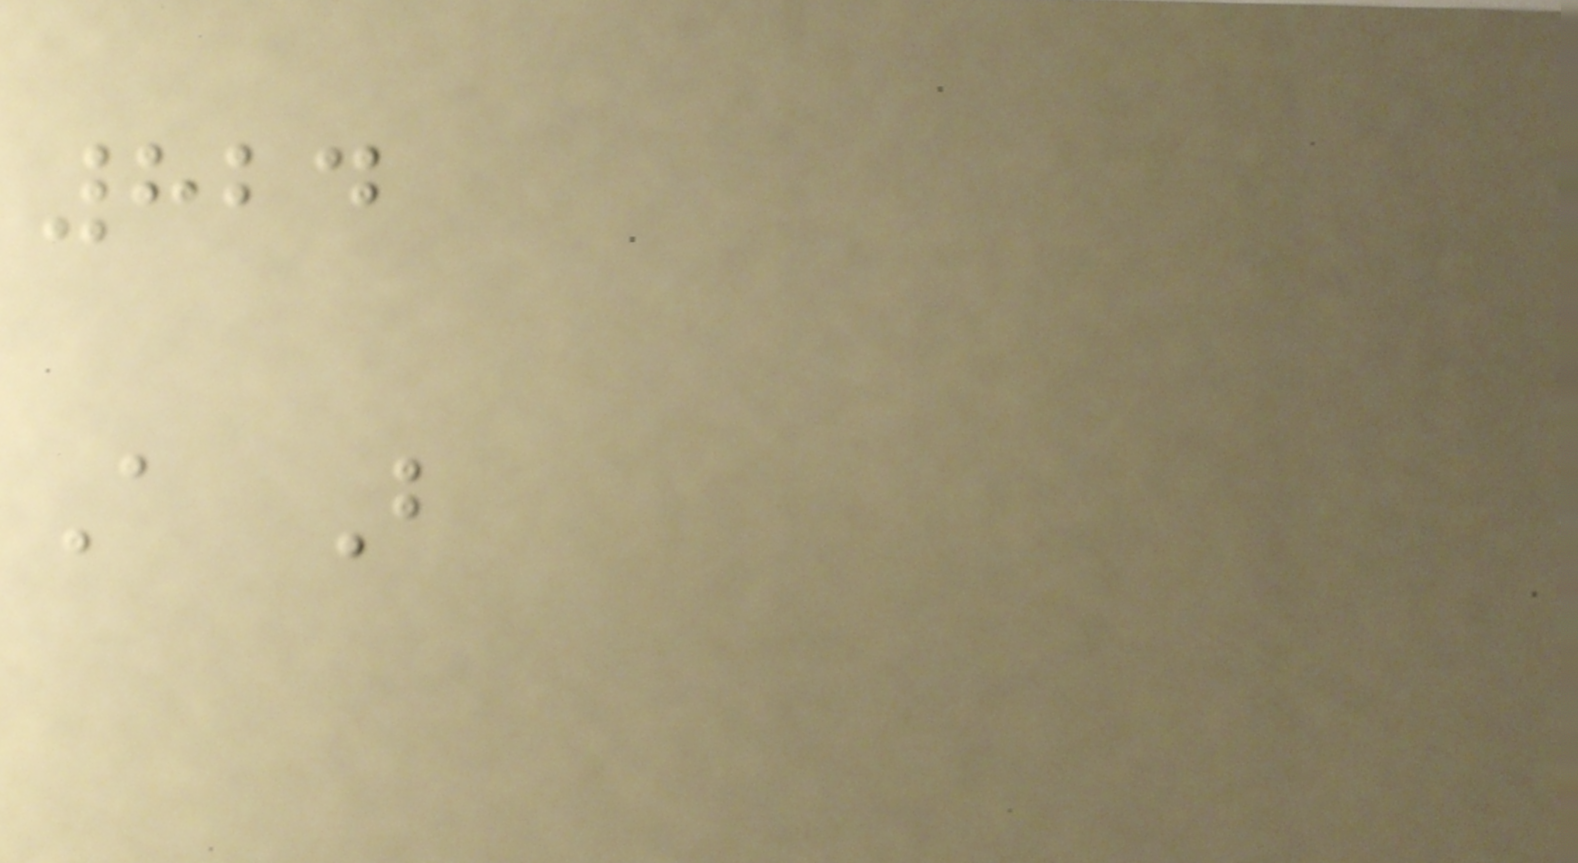824
A B
